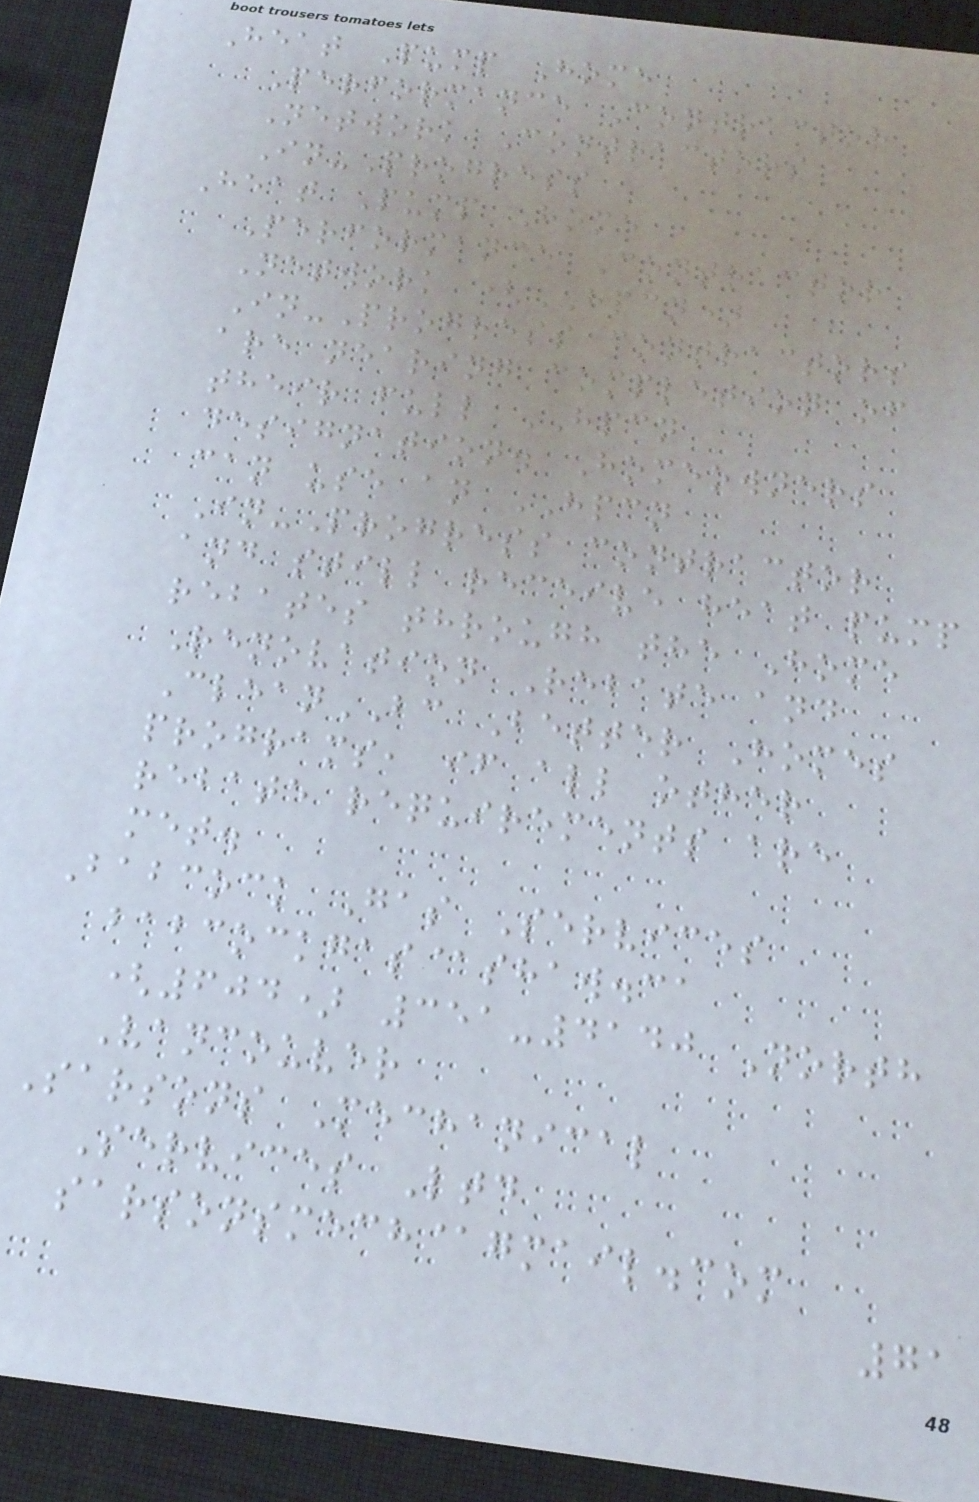Heat Pump Home
Performance Contractor
Network Contractors
In-Progress
Heat Pump Home
Performance Contractor
Network (HPCN)
In-Progress contractors
are nearing completion of
their full HPCN
designation. Homeowners
can use an HPCN
In-Progress contractor
and still receive heat pump
rebates through the Home
Renovation Rebate and
CleanBC Better Homes
programs, if all other
rebate requirements are
met.
Babcock Gas Services
babcockgas@shaw.ca
(604) 351-4140 North
Vancouver
Sarsons Mechanical
Services Ltd
sarsonsmech@gmail.com
71
